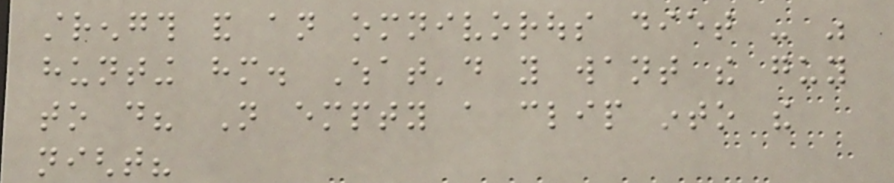strength and an omnivorous diet - was
hunting him. What'd you want the guy
to do? Not empty a clip into the
night?
